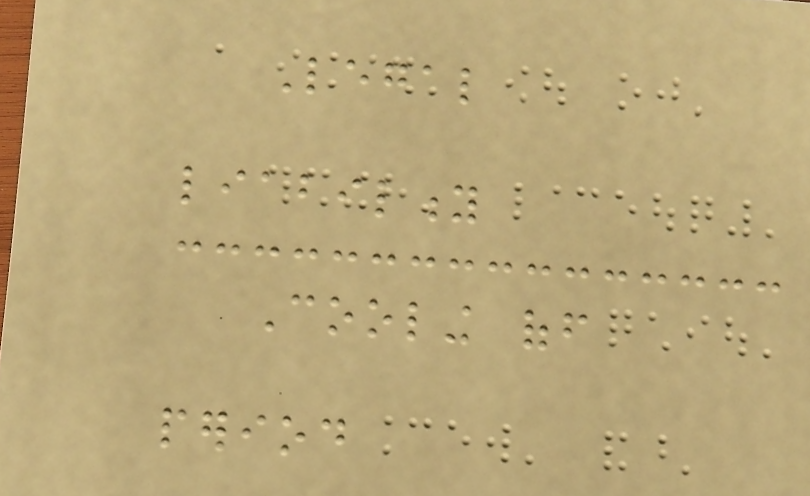Legal
liability
Cooling off
period
